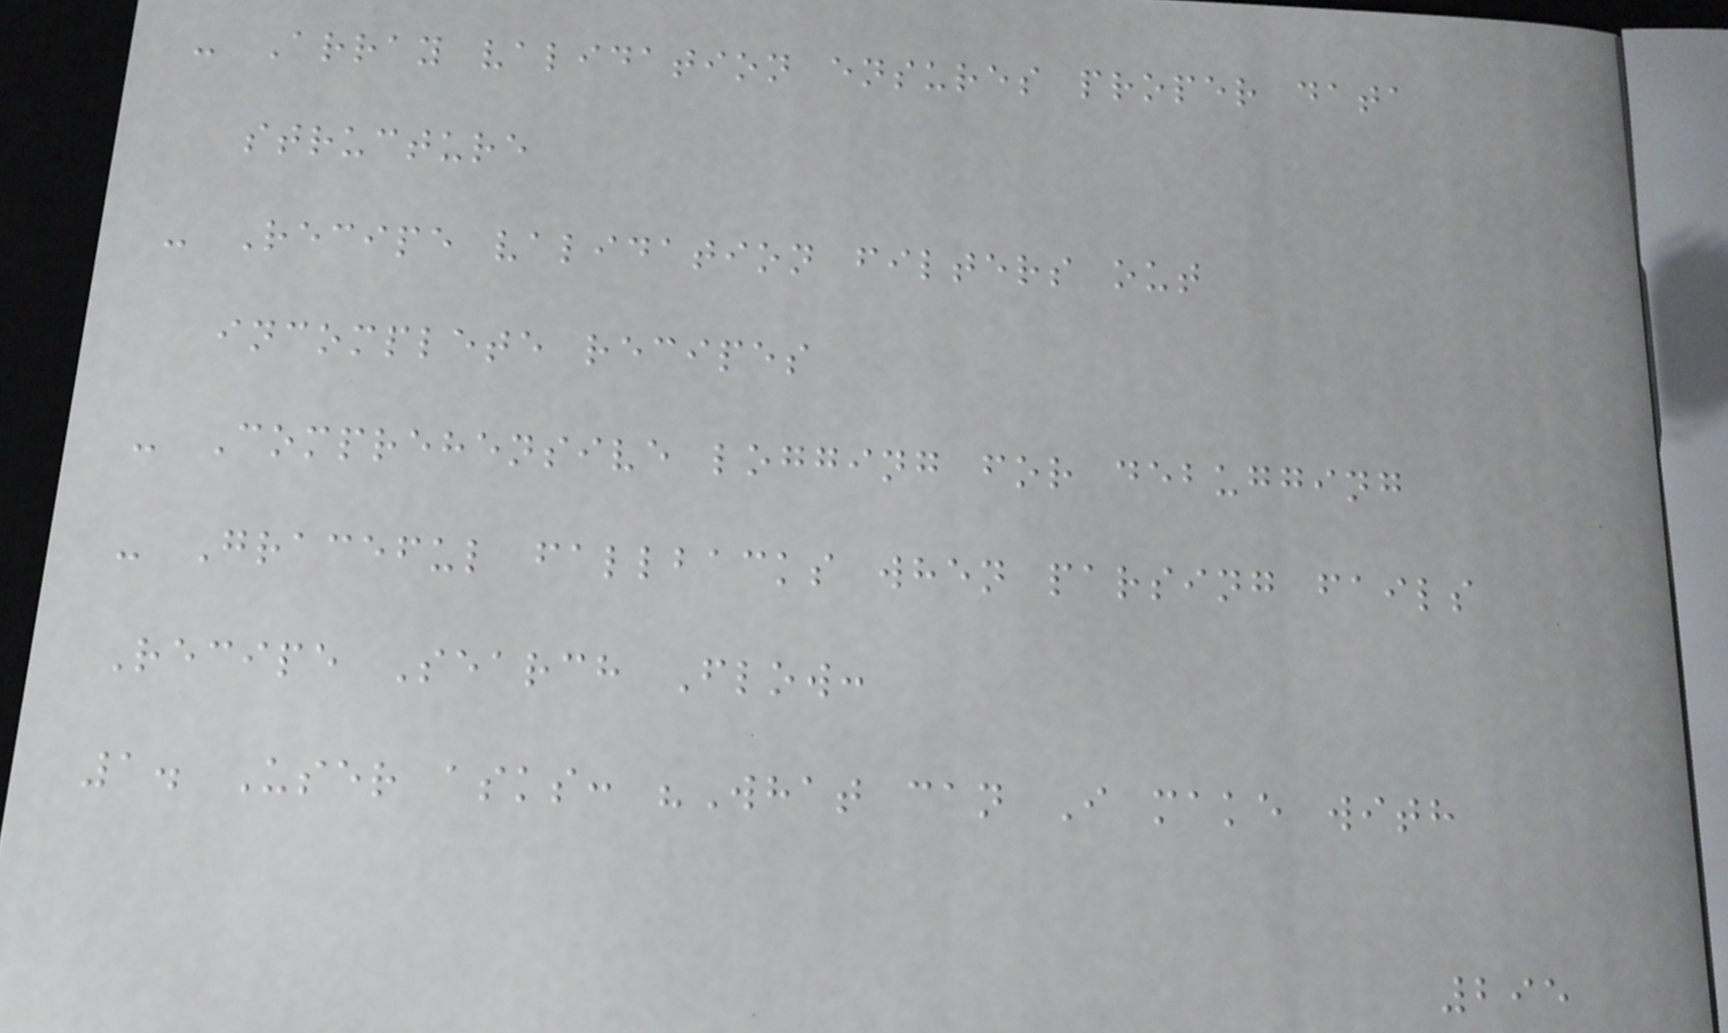- Array validation ensures proper data
structure
- Recipe validation filters out
incomplete recipes
- Comprehensive logging for debugging
- Graceful fallbacks when parsing fails
Recipe Search Flow:
1. User asks: "What can I make with
295
